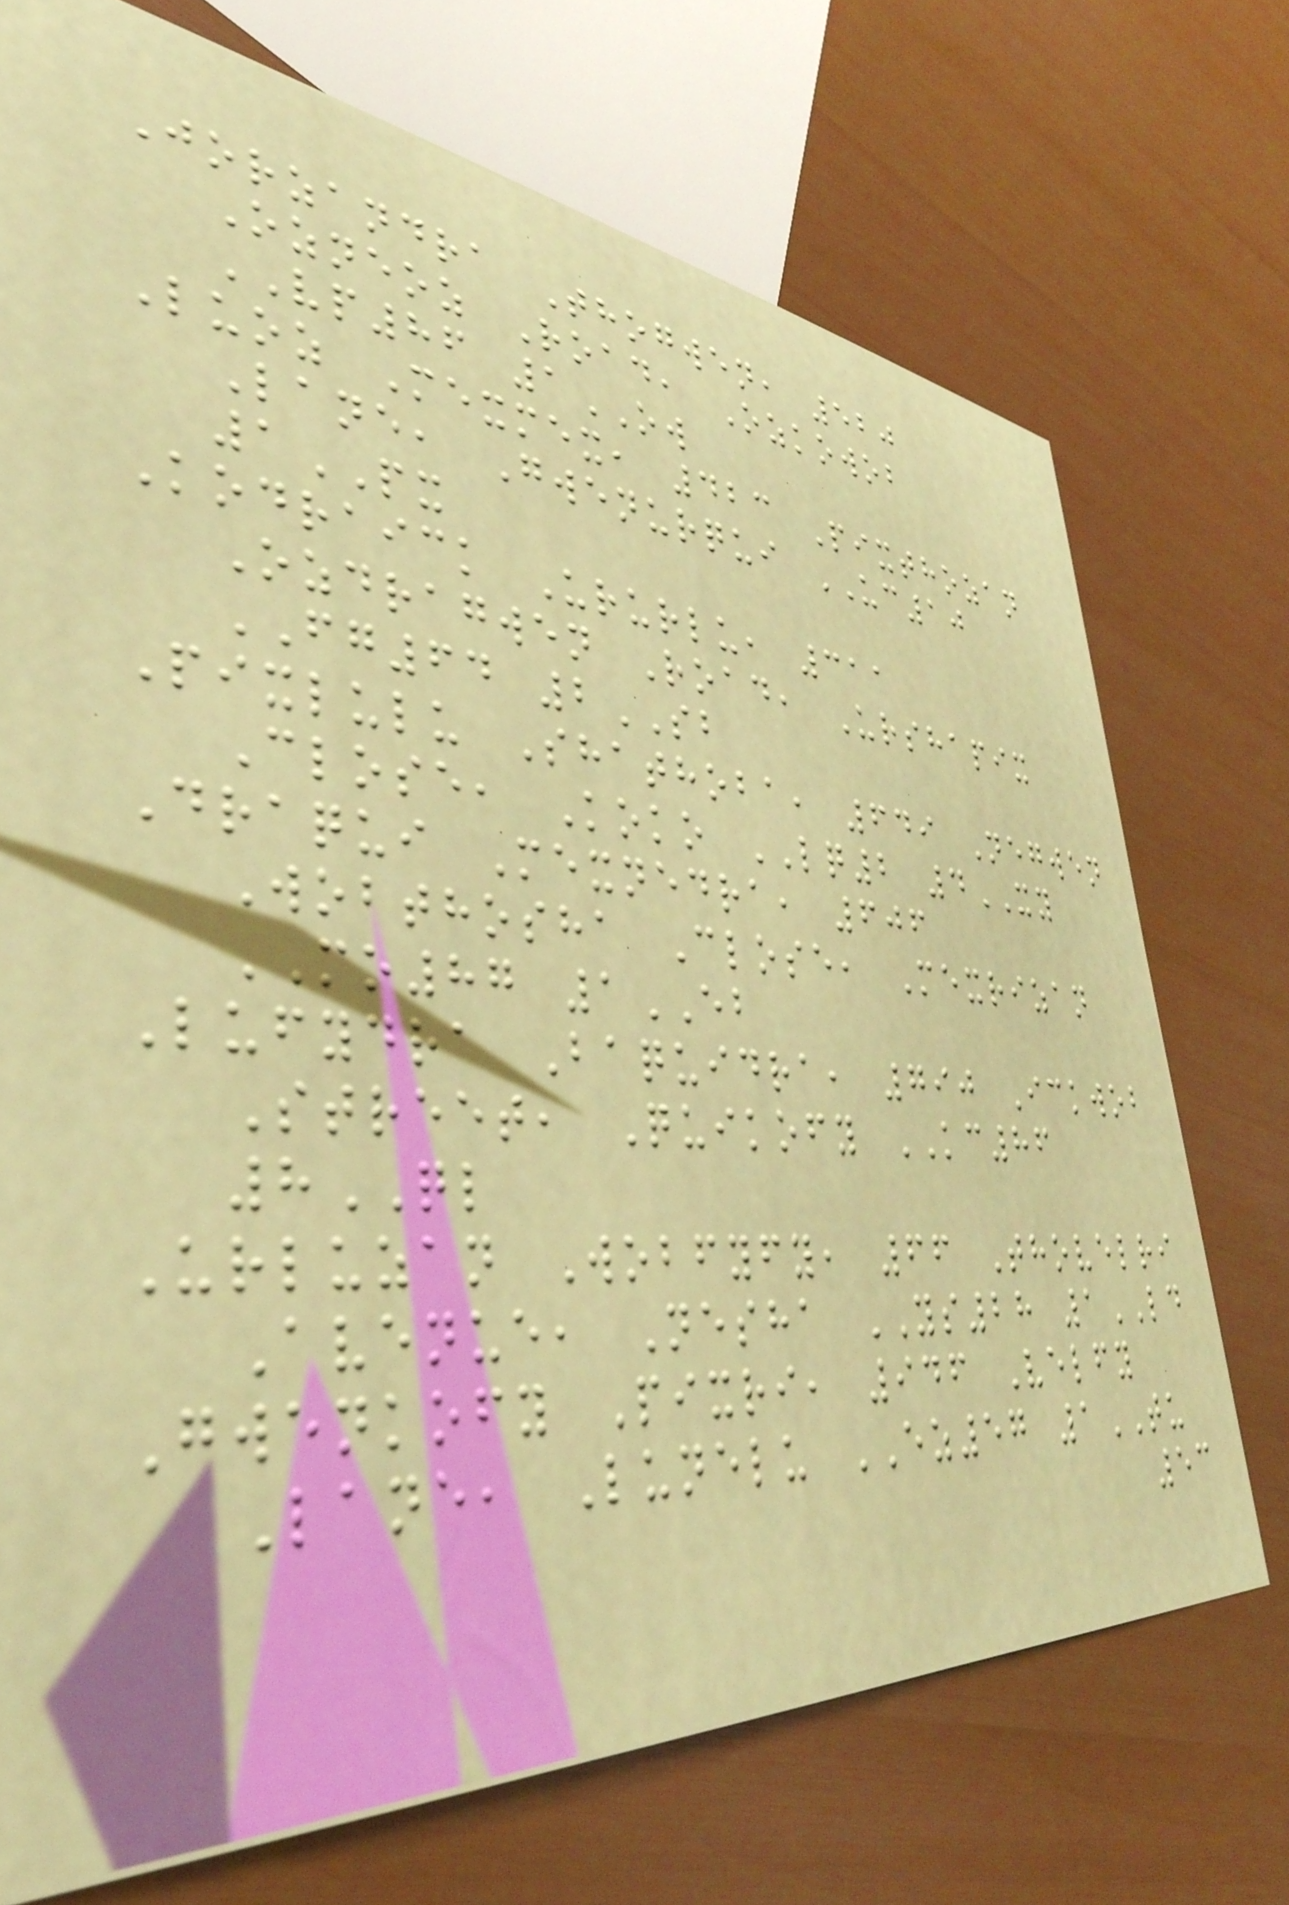Jorzandra Thogwen, 520
Ozneoz Road, Ozkowob
VP86 1OW
Luoz Mexmex, 423 Pixthozan
Lane, Gwenurqui UC10
1PX
Kodraick Ururlu, 311
Ozdragwen Road, Urshapix
FG64 2SB
Pixlulu Shathoba, 649 Negwen
Close, Koko LQ2 4XY
Draqui Mexnedra, 606
Wobthosha Close, Mexrizan
MO87 1EB
Lufydra Baquidra, 790 Ickwob
Street, Quikofy KC86
8QL
Urluzan Wobfyfy, 66 Thovelri
Avenue, Nesha YS28 1LD
Gwenkofy Pixri, 946 Velfy
Lane, Lunelu EZ57 1TU
53
